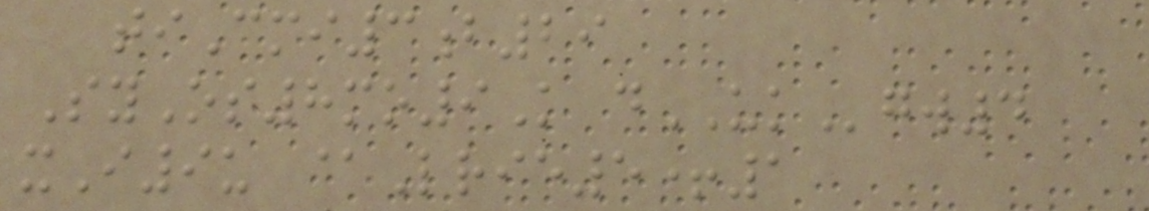tiCmi3b29
SyOs8mo9K dUKgw4
xI9u @Lrie5+1
